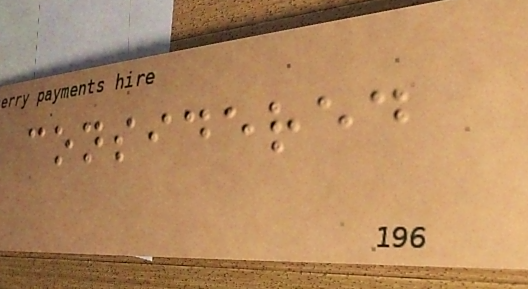considered
